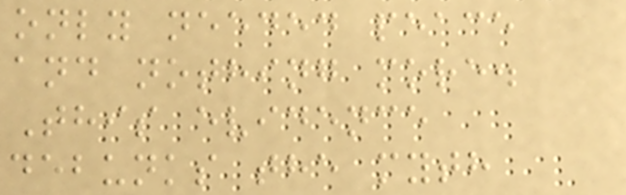only needed peace
and nothing more.
This evidence
debunks the myth
